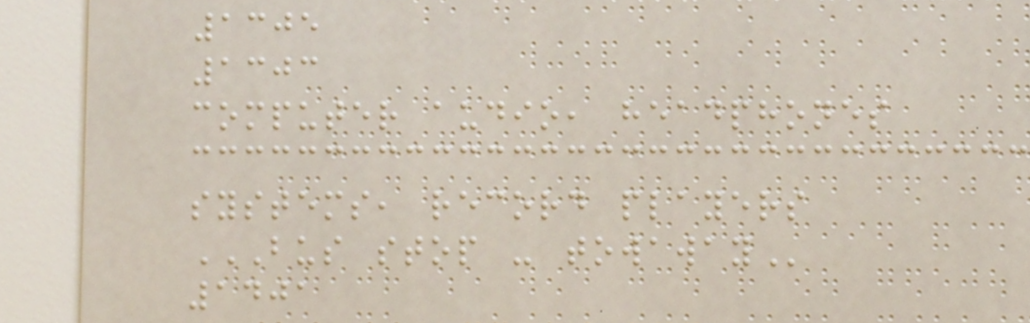1305
1303
computer audio, headphones
systems, record players
BUS STOP - TOWAWAY
1401
